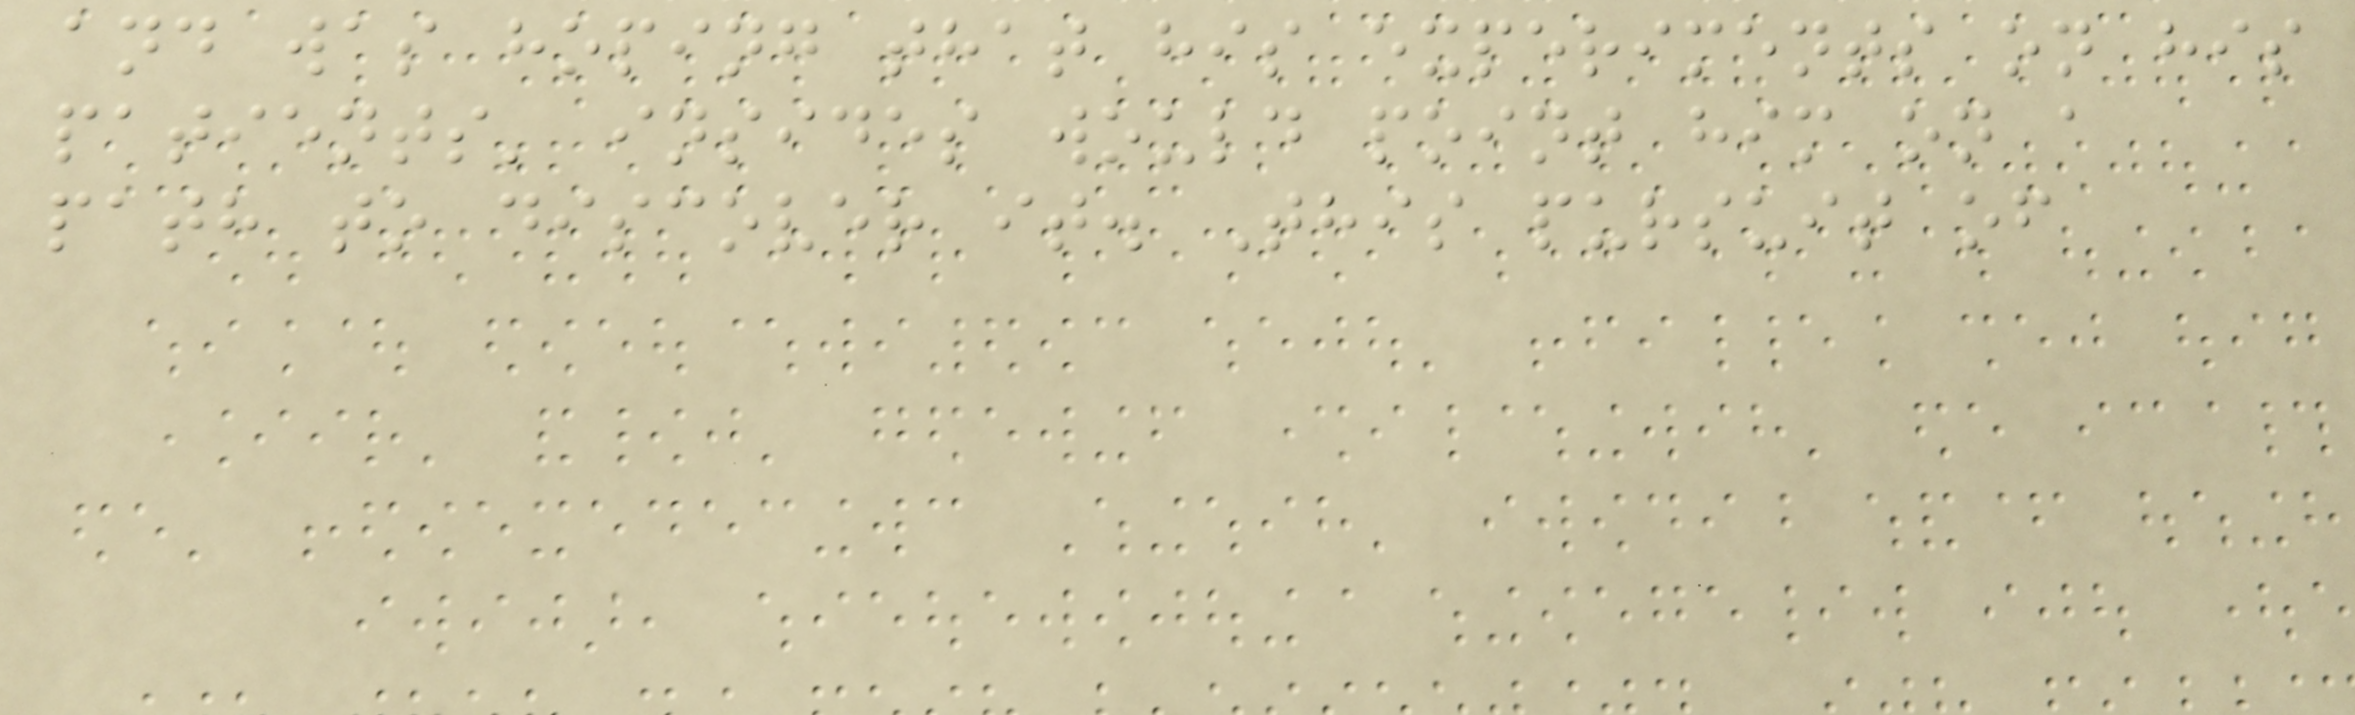and was hoping that his experiments on his
patients' insides would point him on a
path to discover it. This pursuit of
